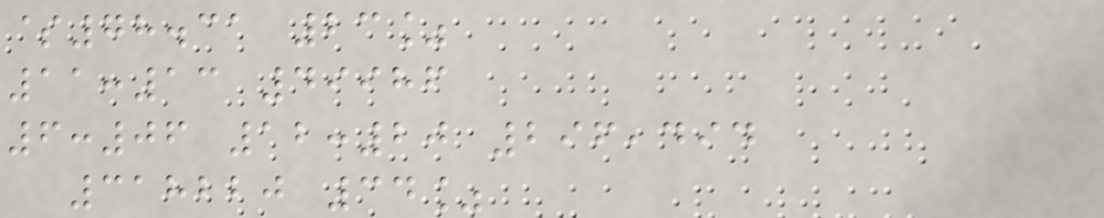$78.31 23%
11:13 49986
6:06 12:20 296,494
318220 34%
